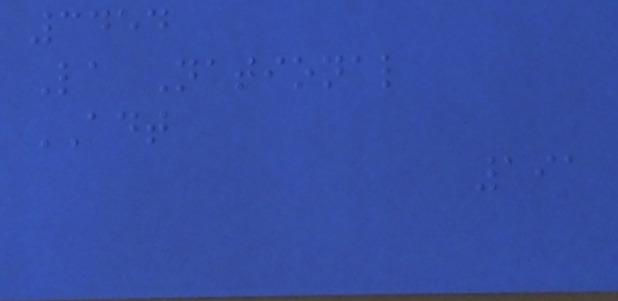3454
La National
ADT
191
